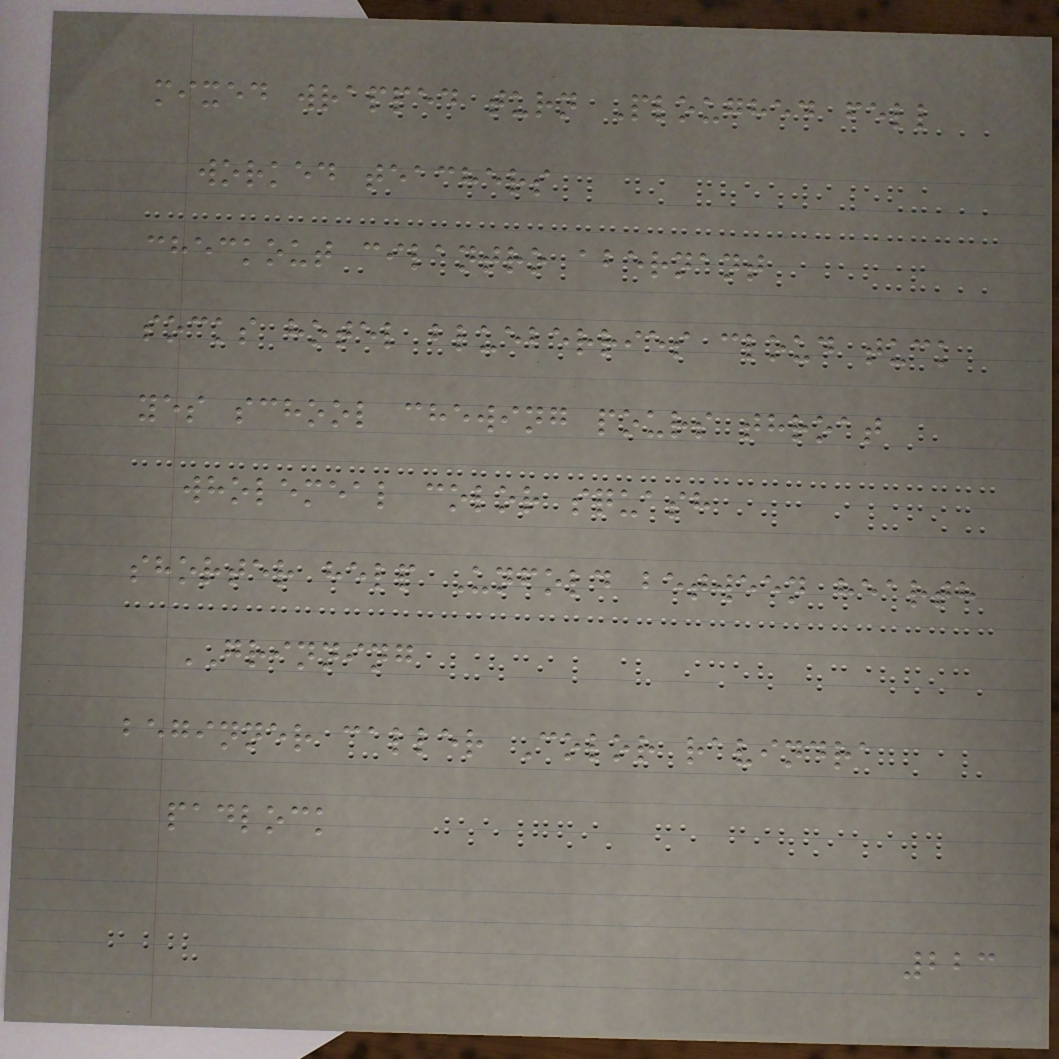mixed wrapped turn Ploughed fell
worked teachers
checkout cilantro abernant
socks hotel blueberries cloud tuck
yes school chewing pours throat
wholemeal color squash
shorter help Unfold between hearth
GRINNING
beginner caller Color ravindra
padlock
223
